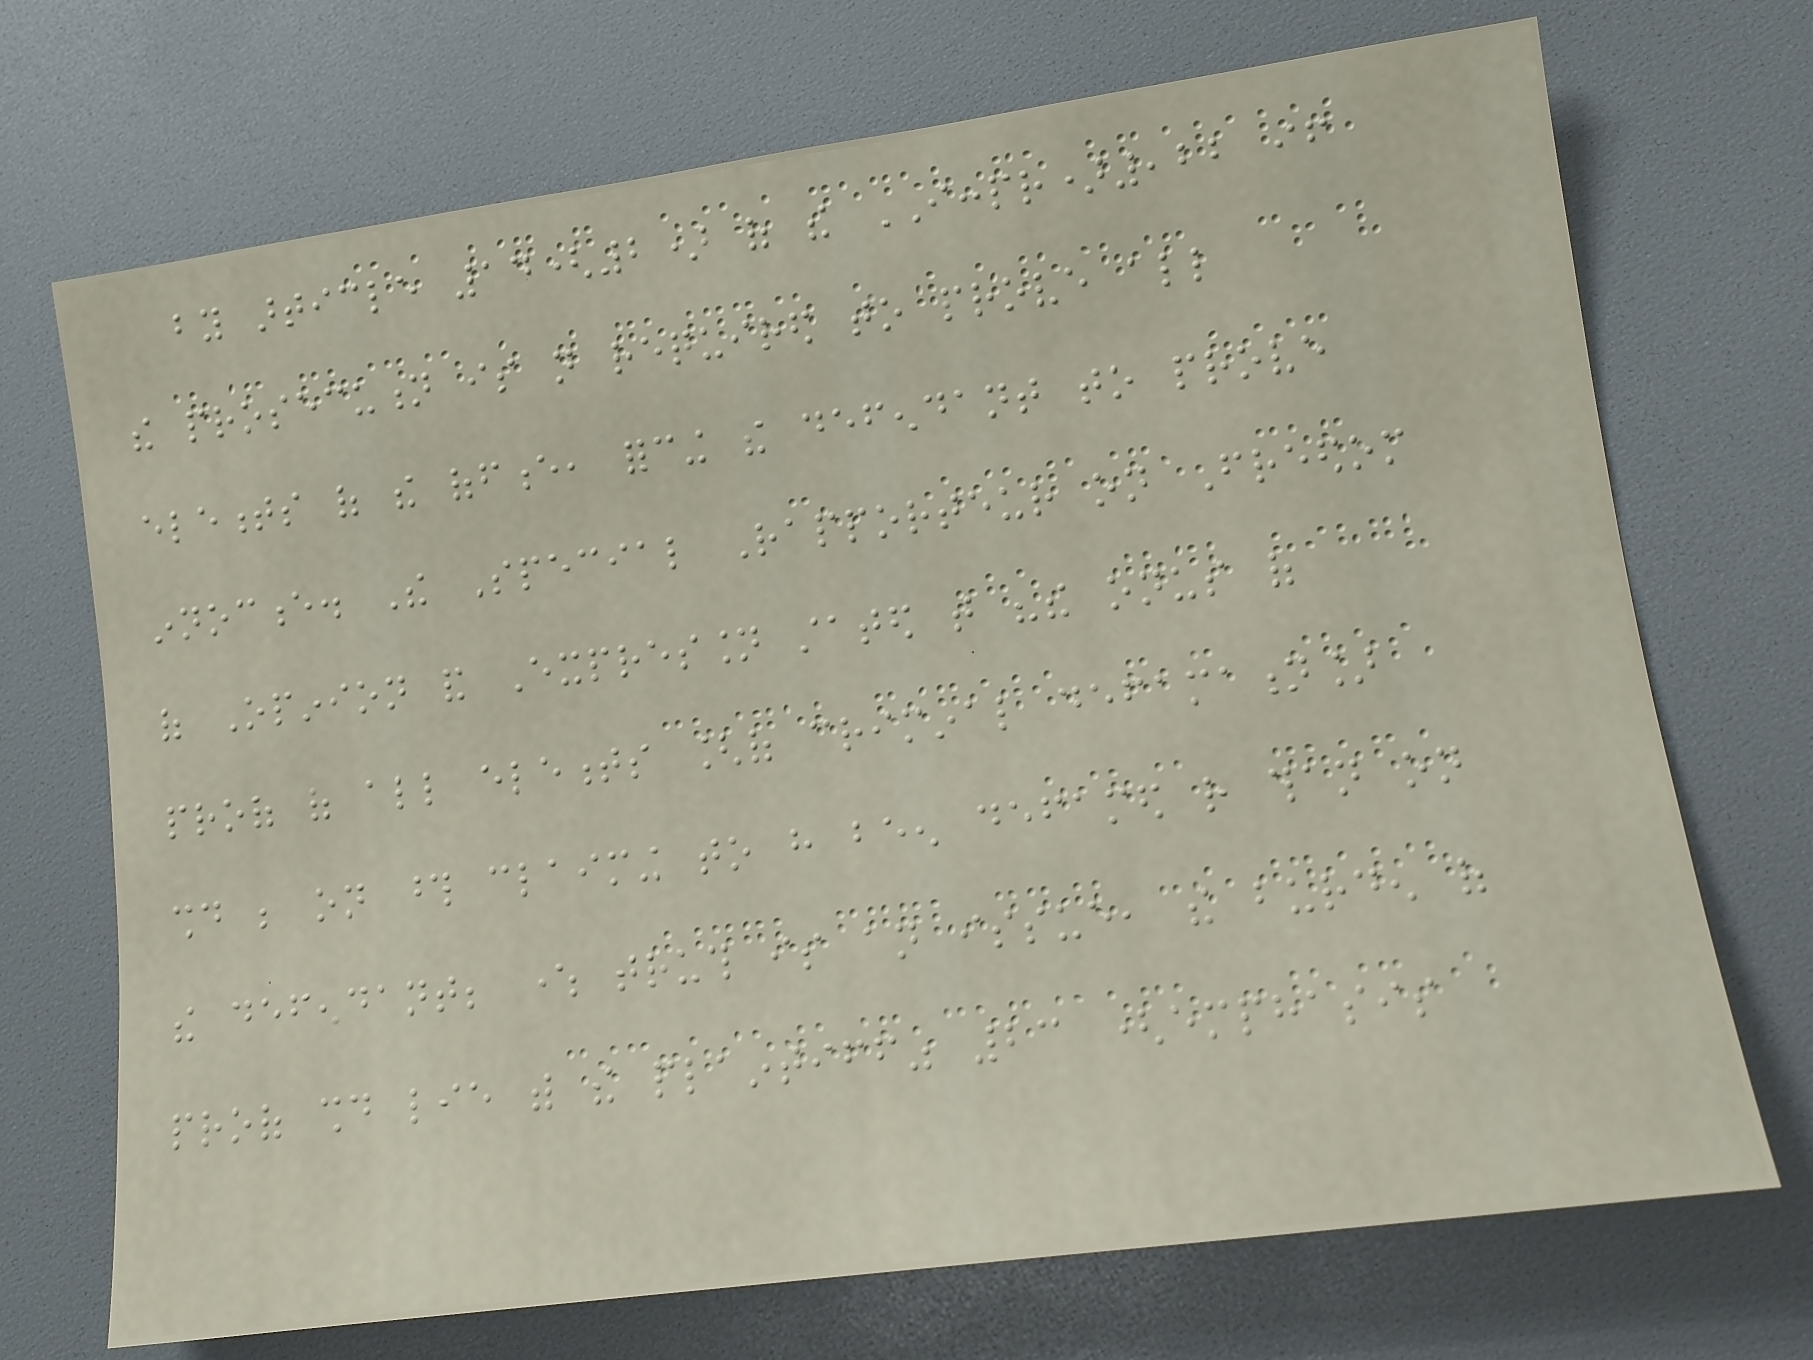by article 14(2) of the ICCPR),22 if
the prosecution is not required to prove all
elements of the offence, forcing the defendant to prove
innocence. The Special Rapporteur on Freedom
of Opinion and Expression stated that "the onus of
proof of all elements [of criminal defamation]
should be on those claiming to have been defamed rather than on
the defendant; where truth is an issue, the burden of
proof should lie with the plaintiff" 23 (emphasis
